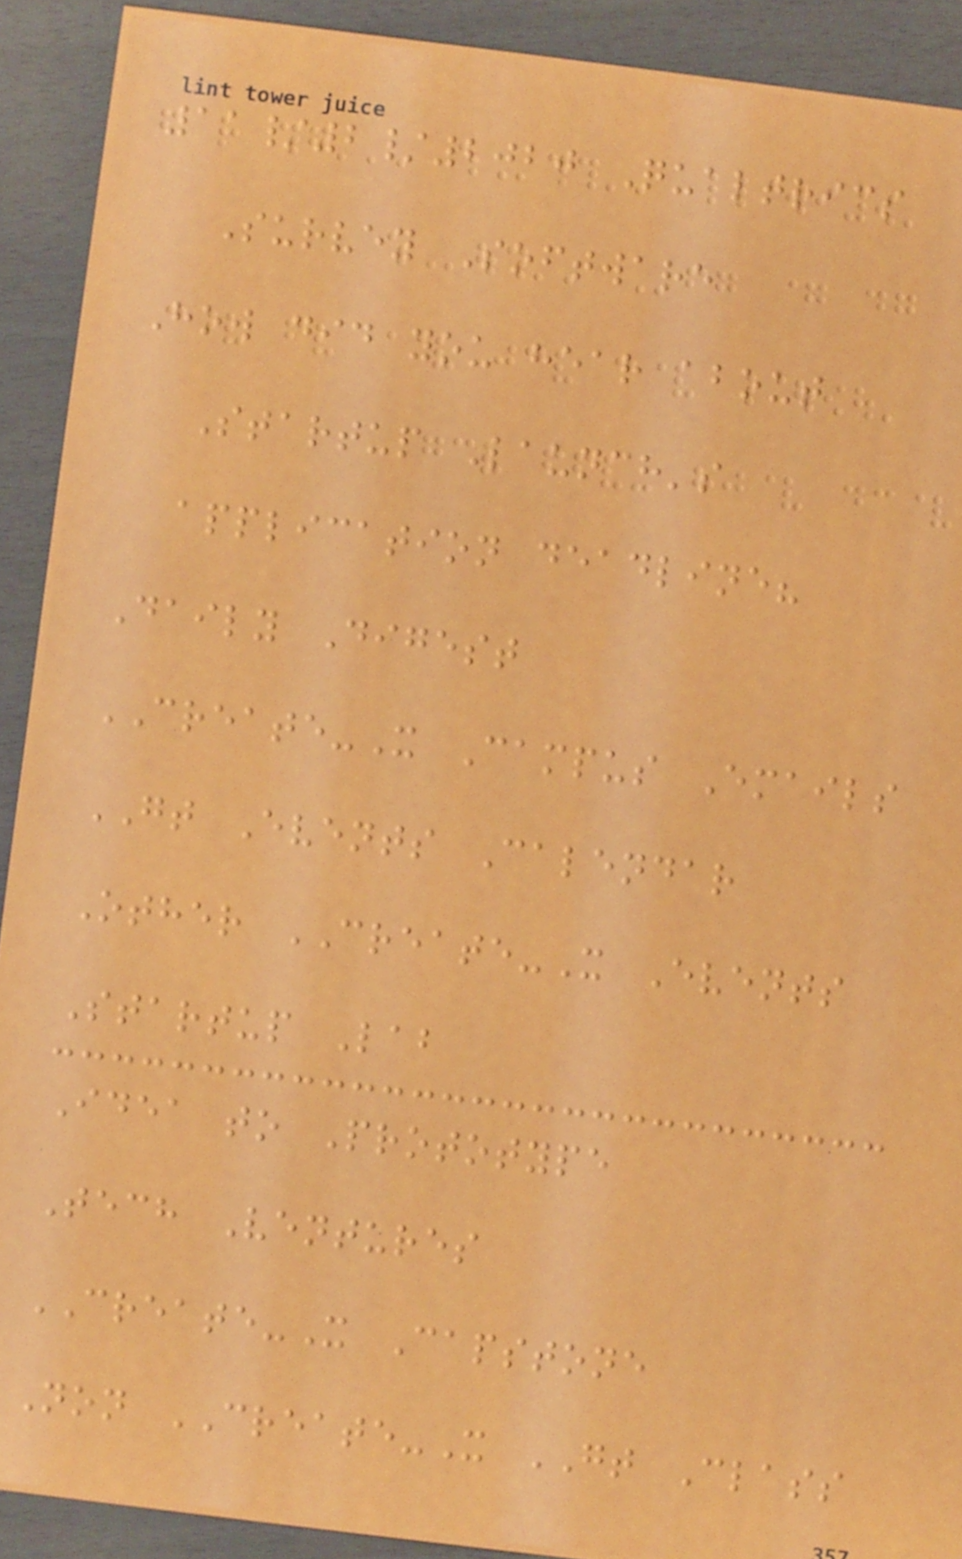11/2/2020 Qualtrics
Survey Software
How did you hear about
Startup Launch's
application deadline?
Daily Digest
CREATE-X Campus Emails
GT Events Calendar
Other CREATE-X Events
Startup Lab
Idea to Prototype
Tech Ventures
CREATE-X Capstone
Non CREATE-X GT Class
